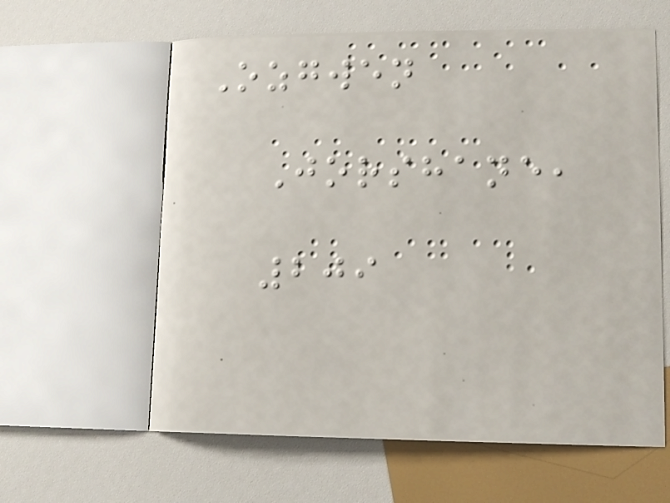Ozgwen
Jorshane,
209
